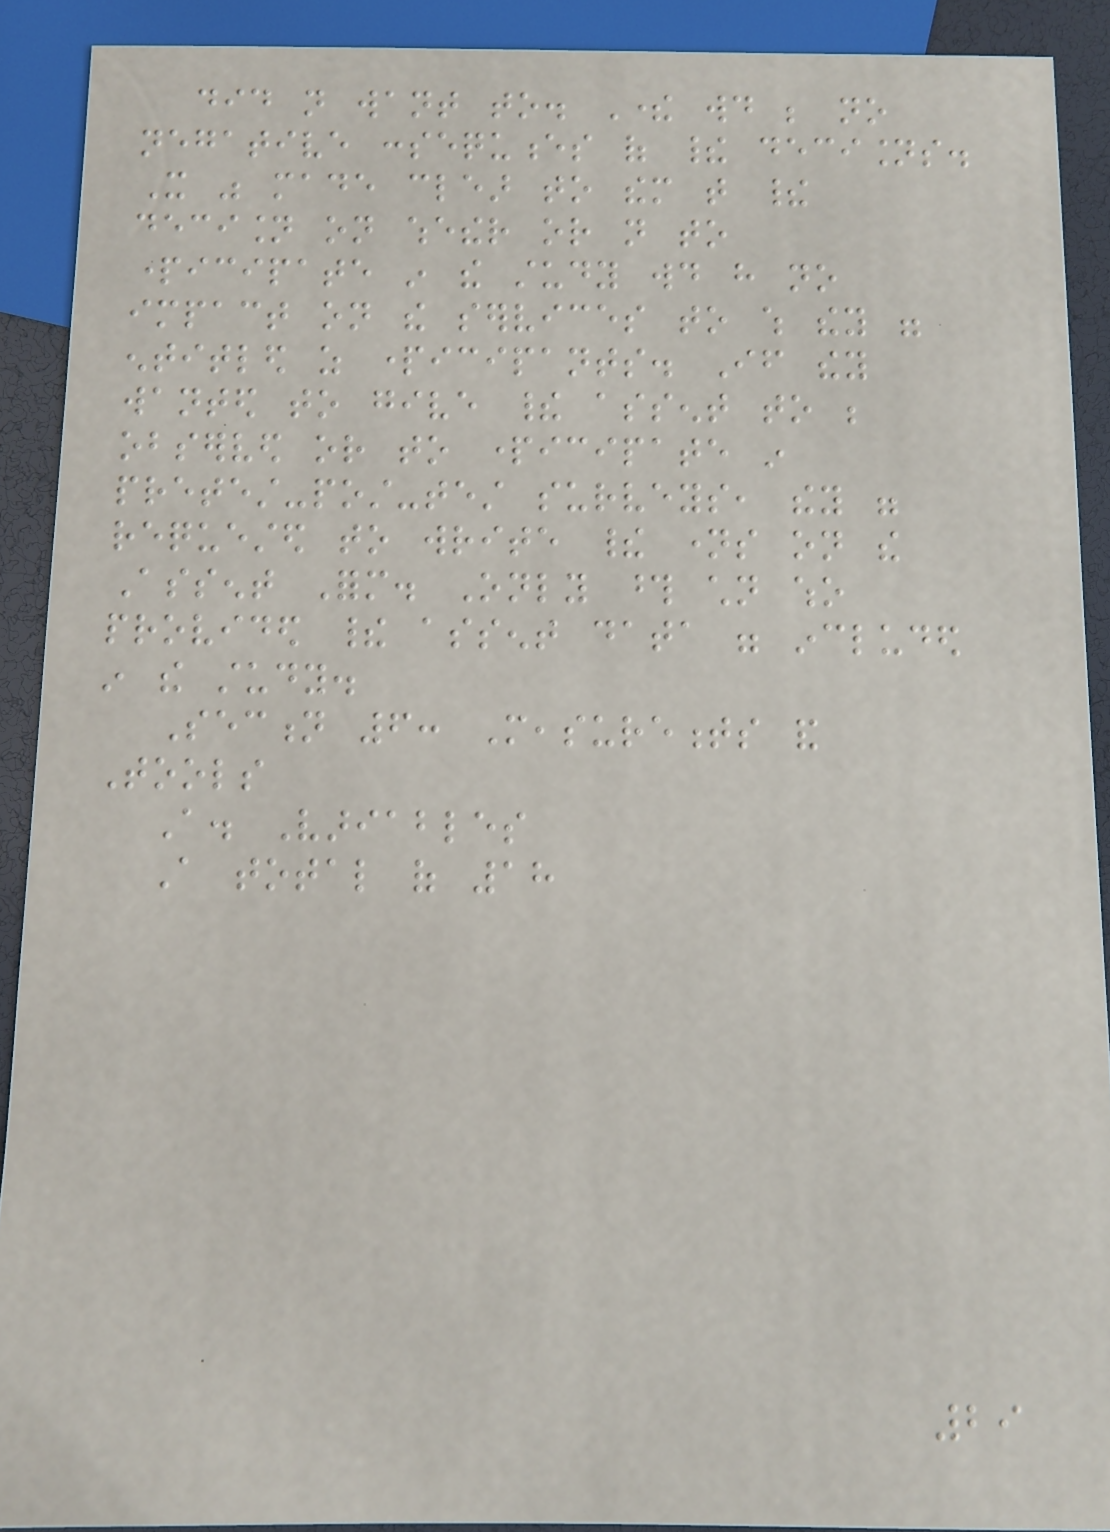did not want to. There would be no
negative consequences of their decisions.
It was made clear to them that their
decision on whether or not to
participate in the study would have no
impact on the services to which they were
entitled as participants. If they
wanted to give their assent to be
observed or to participate in
pretest-post-test surveys, they were
requested to write their names on the
Assent Form. Only those children who
provided their assent data were included
in the study.
Section 6: Measurements and
Tools
A. Variables
A total of 18
29
